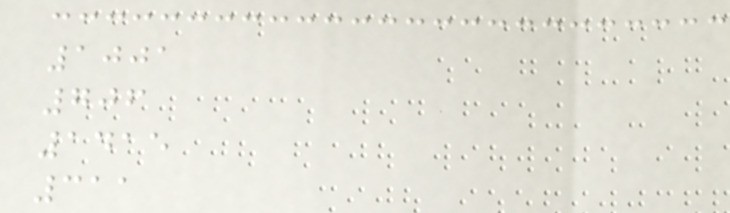1001
706
1415
311
